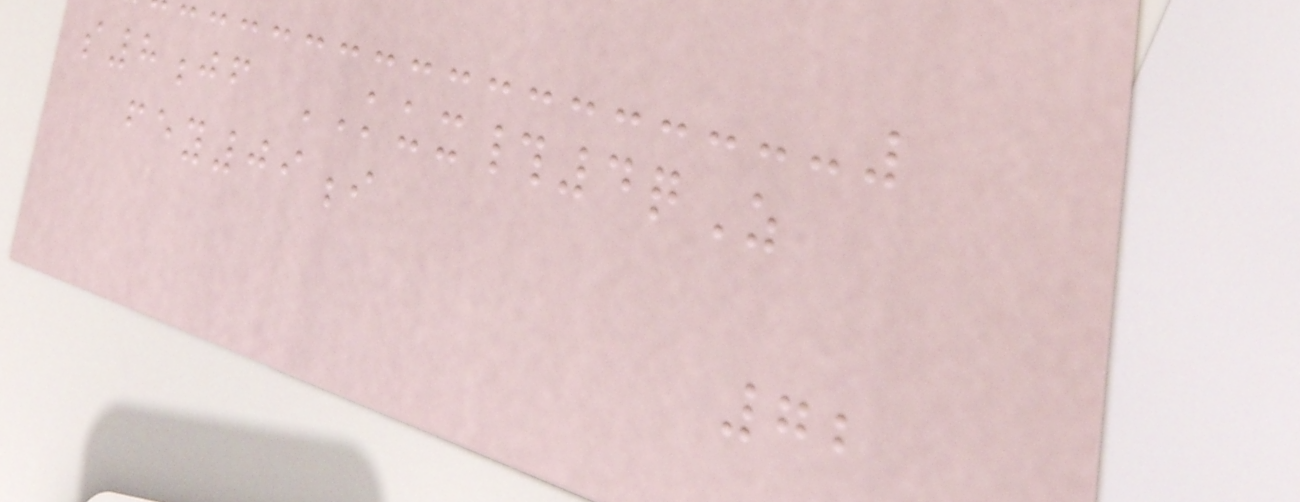s8jf KUX#4qZ
fey09i
72
